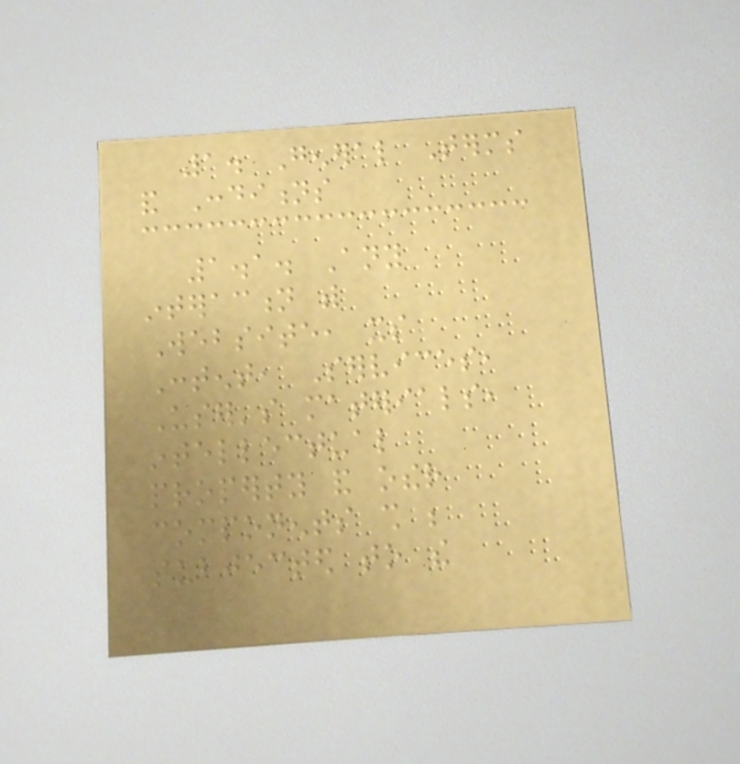1. General Terms
and Conditions
1.1. Any
interaction with
Website, its
Content, Services,
User's materials,
intellectual
property and other
components shall be
subjected to the
